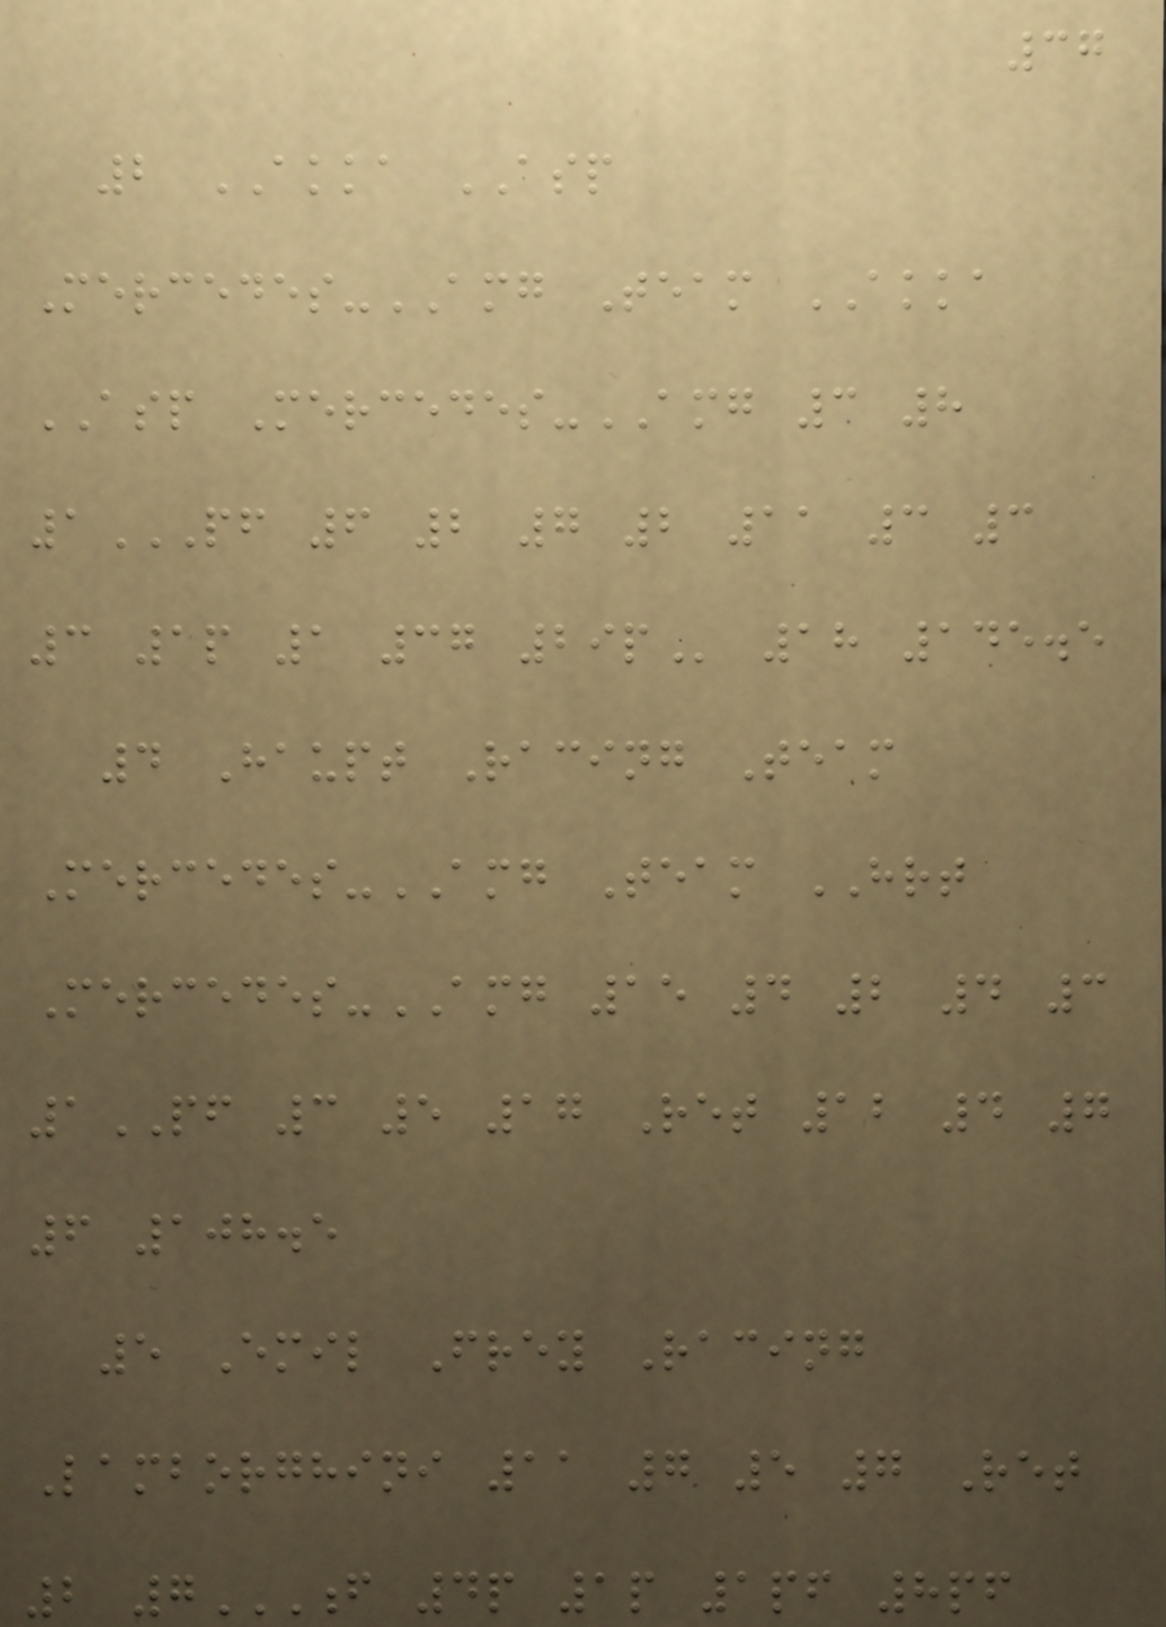37
2 AKKA ASP
Mercedes-AMG Team AKKA
ASP Mercedes-AMG 3 8
1PF 6 2 7 2 11 3 3
3 1P 1 37 29P 18 145.5
4 Haupt Racing Team
Mercedes-AMG Team HRT
Mercedes-AMG 15 4 2 4 3
1PF 3 5 17 Ret 12 4 7
6 108.5
5 Emil Frey Racing
Lamborghini 11 7 5 7 Ret
2 7F 4P 1P 1PF 8PF
